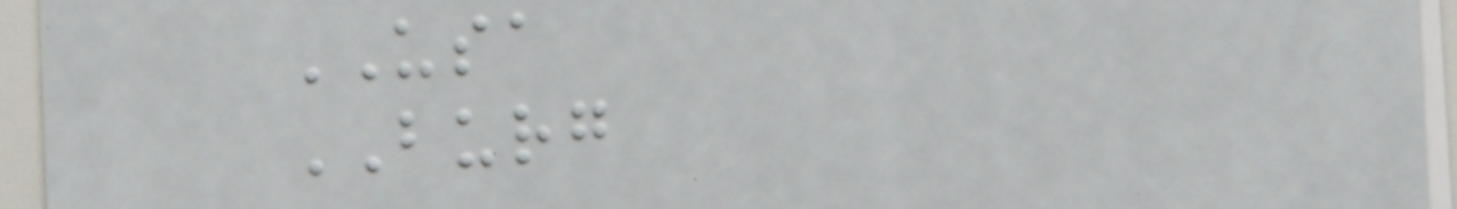USA
BURG
